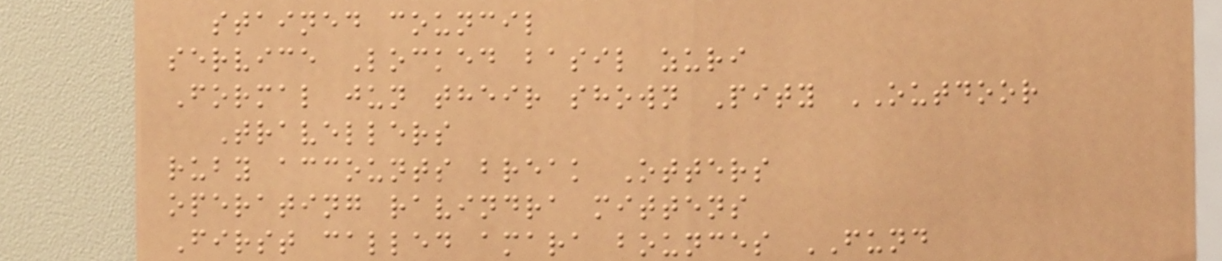stained council
service Locked basil zuri
Formal jun their shown Pity OUTDOOR
Travellers
ruby accounts break Otters
operating ravindra mittens
First called amara bounces FUND
